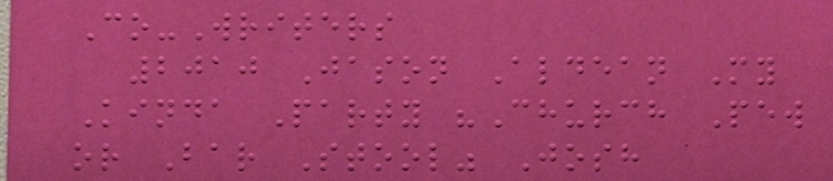Co-Writers
2010 Jason Aldean My
Kinda Party "Church Pew
or Bar Stool" Josh
